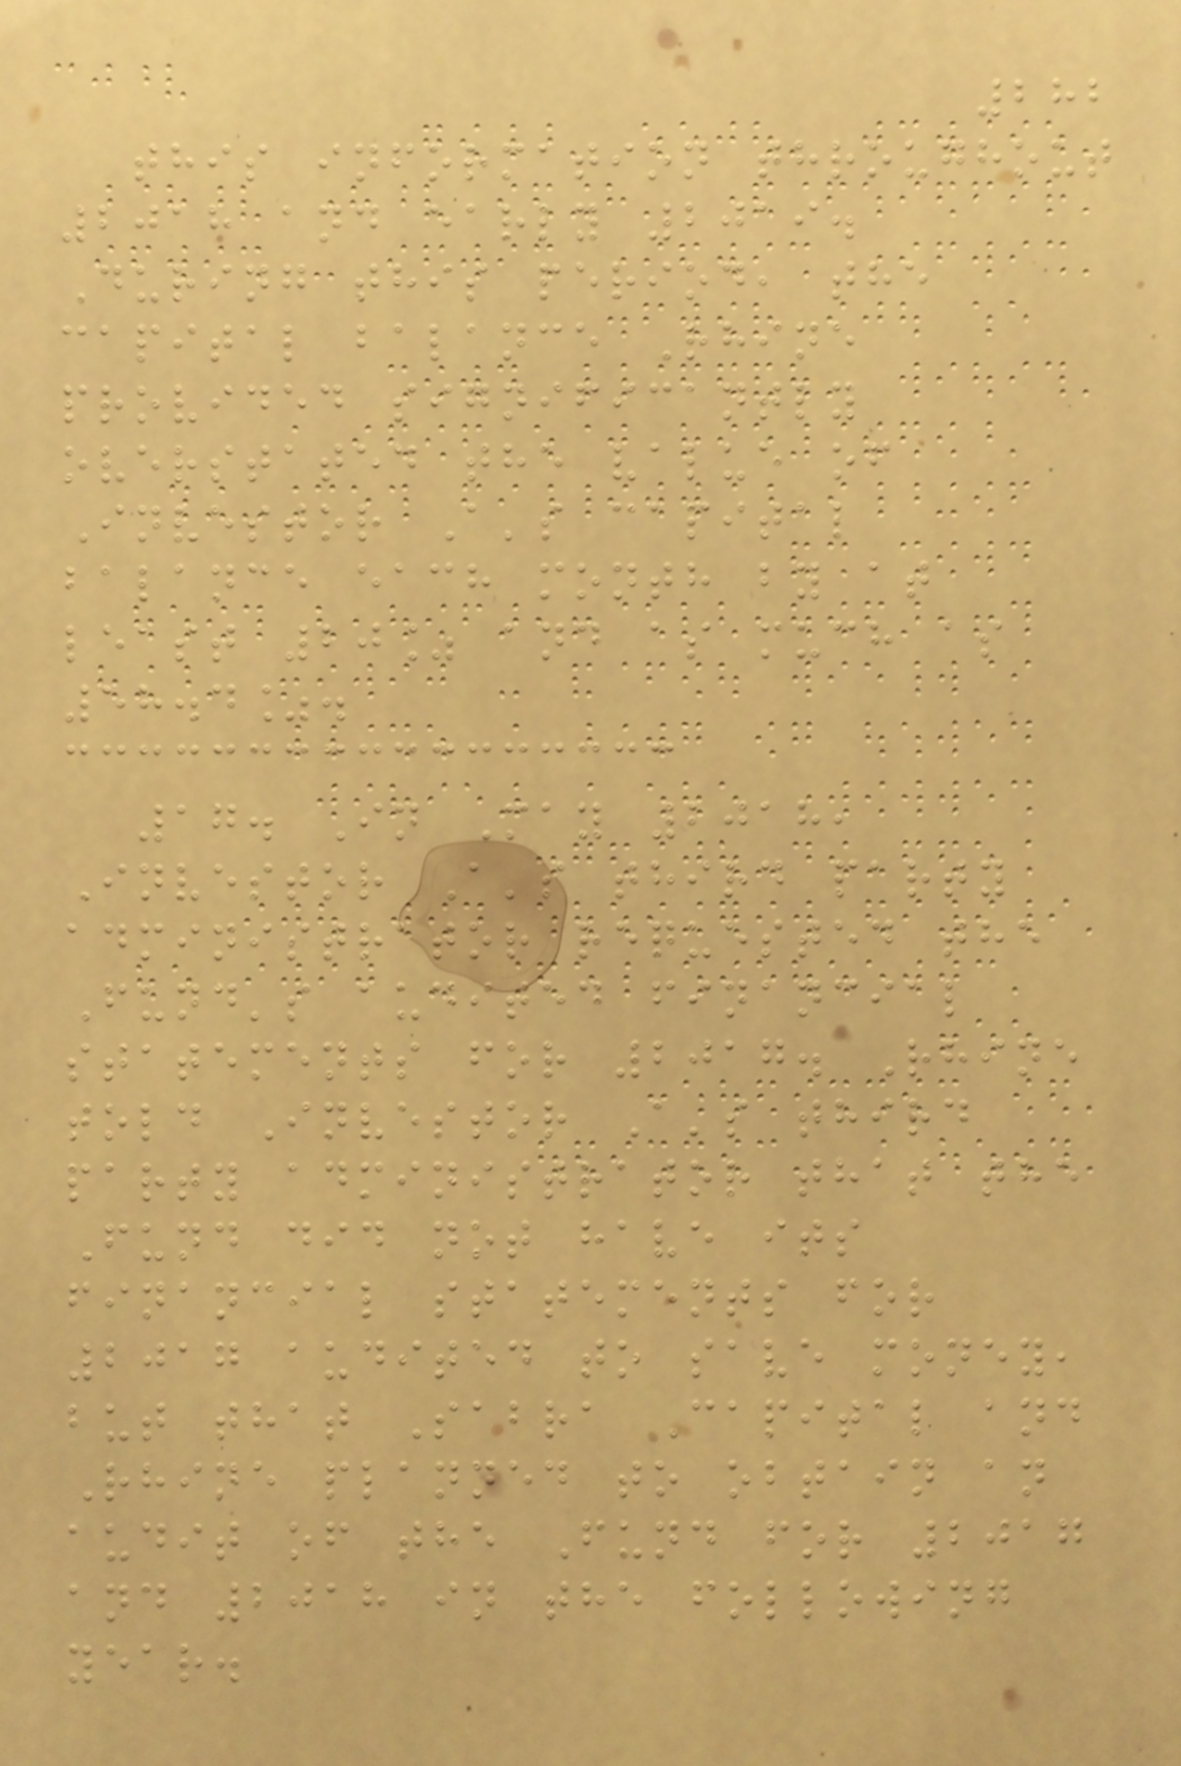282
this information throughout
2018 and early 2019.
During this period, the
capital balance Rhine
provided significantly
overstated the value of
Investor A's capital
balance each month by at
least 20% and as much as
58.4%.
17. In May 2018,
Investor A's third party
administrator requested the
Fund's audited financial
statements for 2017. Rhine
told Investor A's third
party administrator that the
Fund did not have its
financial statements for
2017 audited to save money,
but that Sabra Capital and
Rhine planned to obtain an
audit of the Fund for 2017
and 2018 in the following
year.
